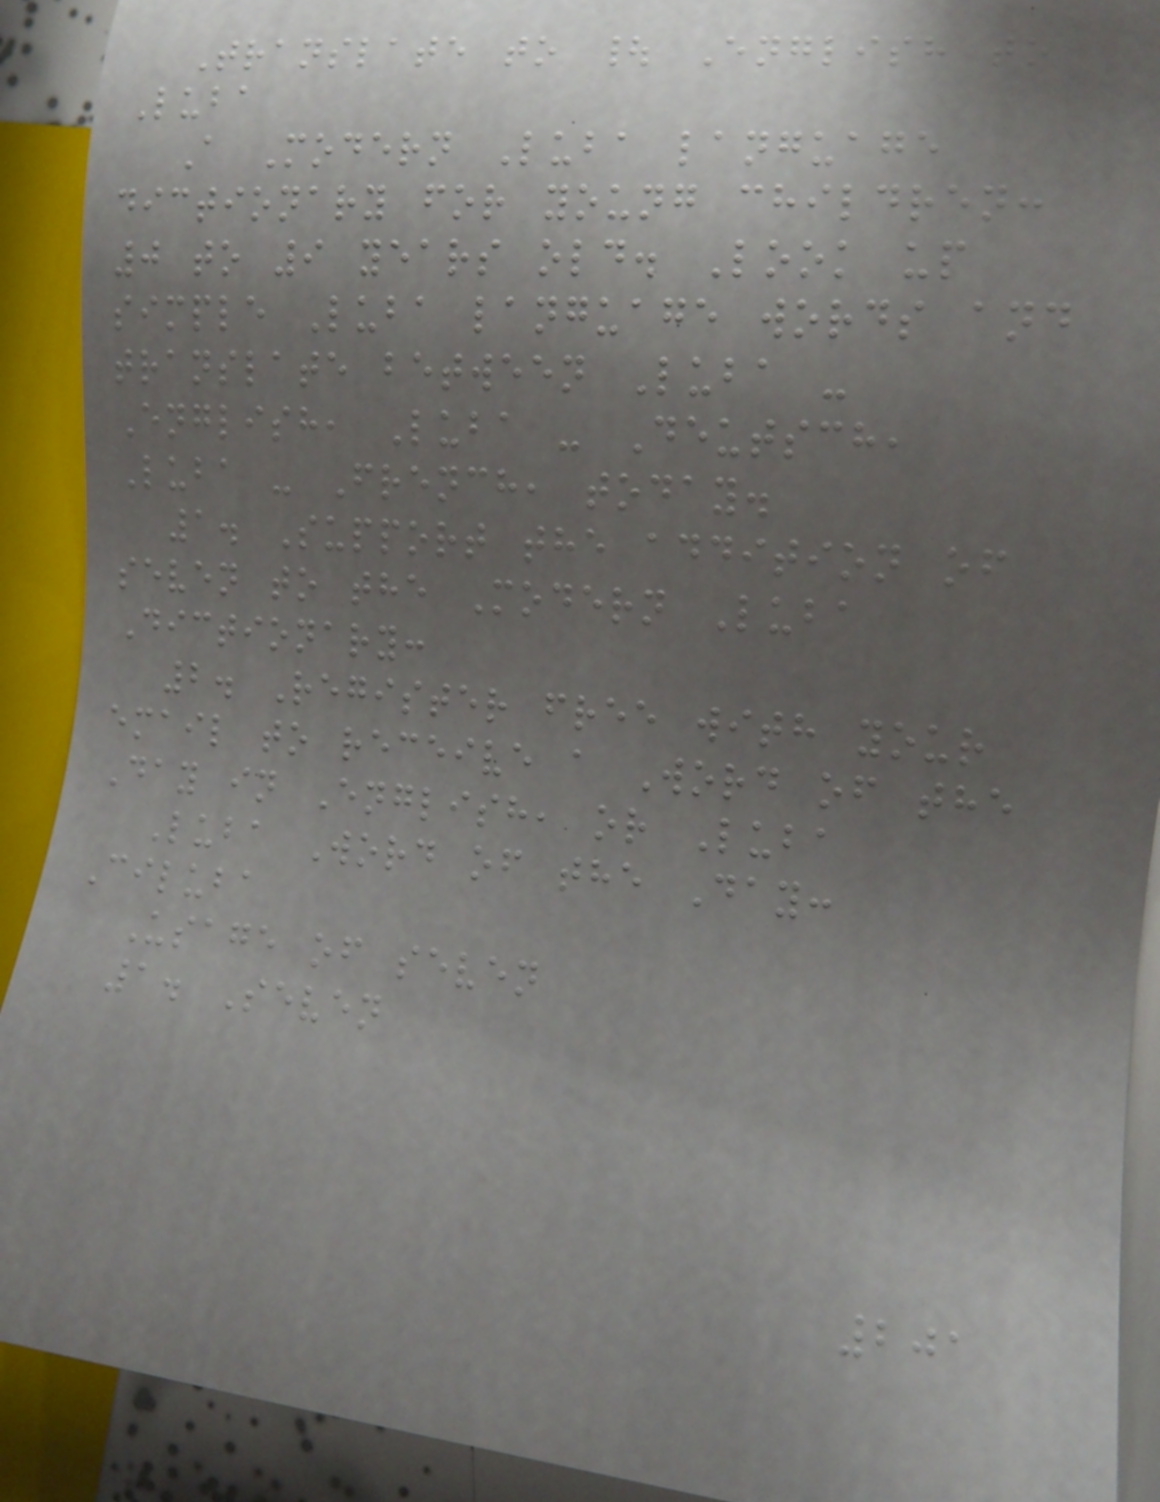Translate to | English to
Luba
A Modern Luba language
dictionary for young children:
0 to 9 years old. Look up
simple Luba language words and
translate between Luba -
English, Luba - Deutsch,
Luba - French, today.
1. Support the addition of
seven to the Modern Luba
Dictionary:
2. Register free with your
email to receive a Word of the
Day in English, or Luba
Luba Word of the Day:
Ciluba
Usage of seven
1. Seven
201
